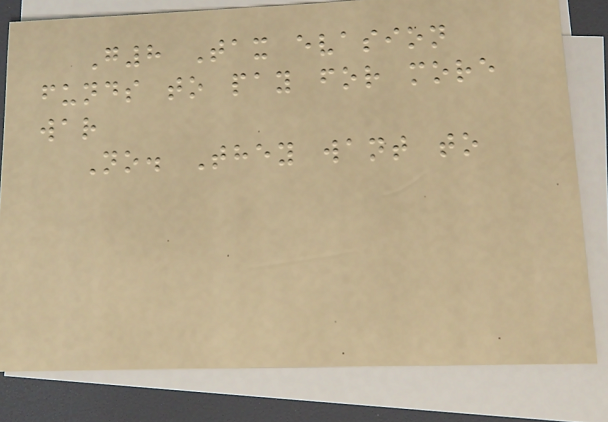G8 Tax evasion
funds to pay for more
war
No. They want to
